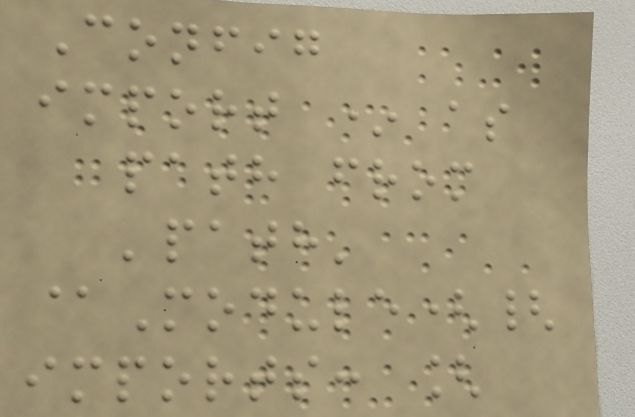Config
import * as
path from
'path'
@Module({
imports: [
